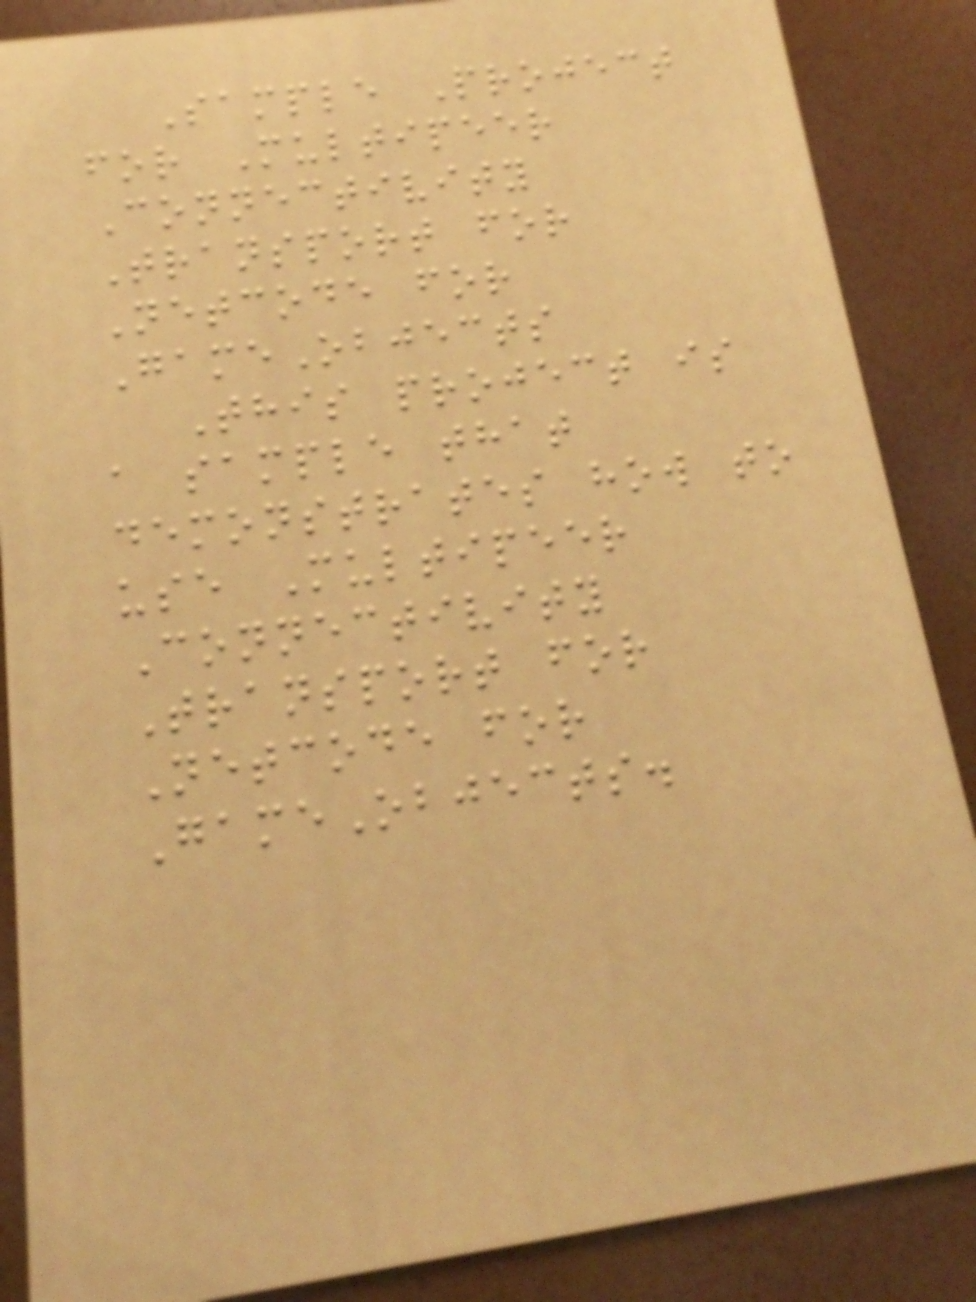Sample Project
for Multipeer
Connectivity
Transport for
Netcode for
GameObjects
This project is
a sample that
demonstrates how to
use Multipeer
Connectivity
Transport for
Netcode for
GameObjects.
